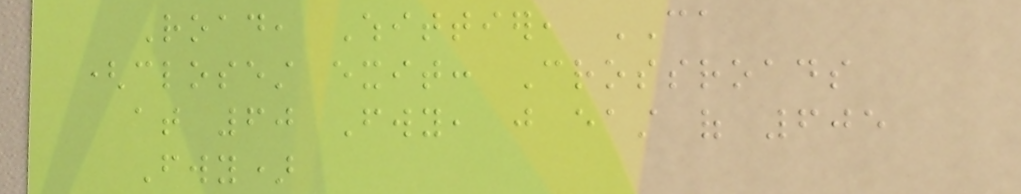Road, Whittier, CA
(closest exit: Crossroads
at 60 Fwy, just east of 605
Fwy)
